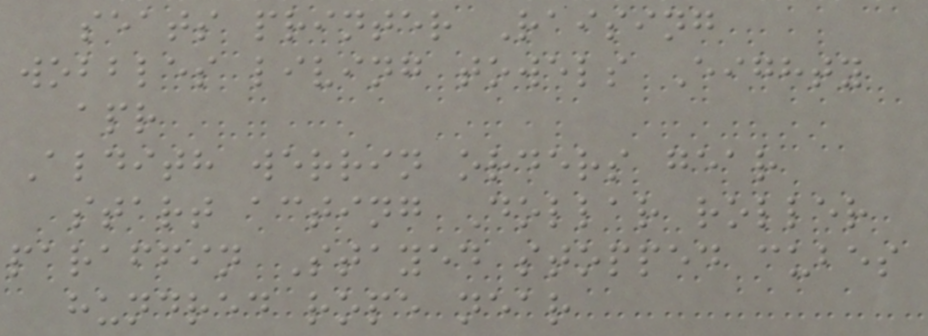seats printer Raising
wobbles living towels Eighty
apr
Aldith werrin orders gear
start acting Dollar roller
paraffin Stayed stopped cubes
hundred rope near
